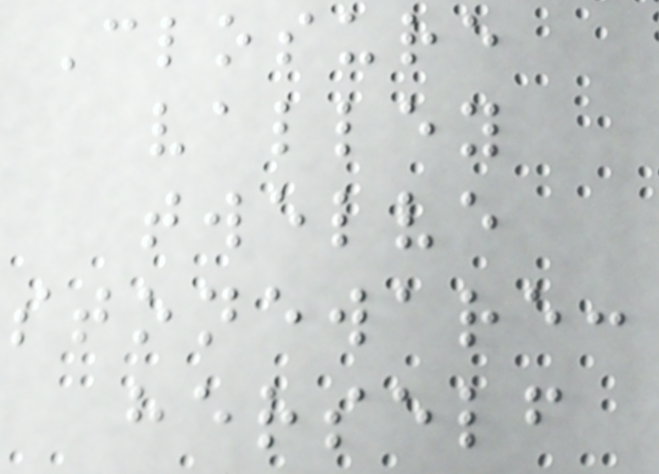Closure
valley
twelve
stoneware:
herself
